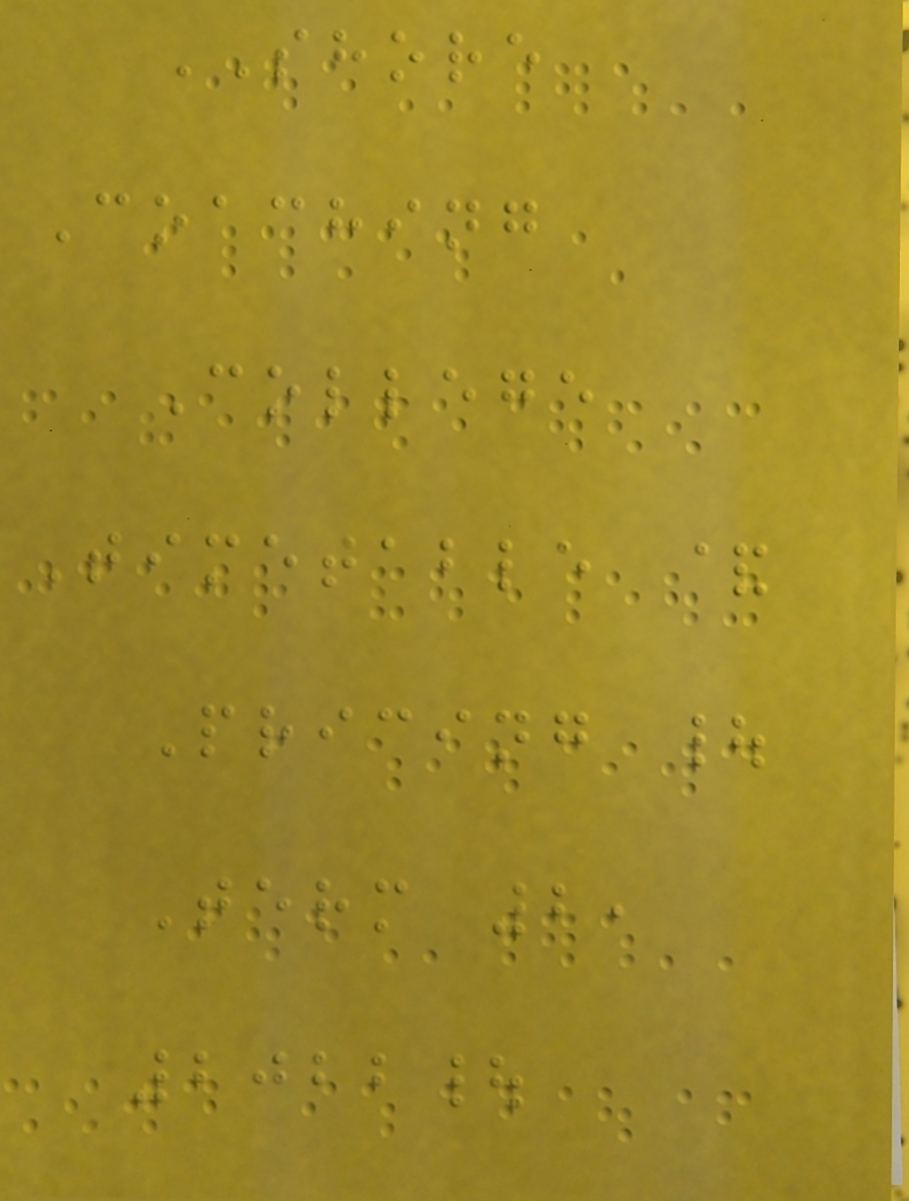SHORE
Coaching
College
Timetable &
Pricing |
Term 2,
2022|
